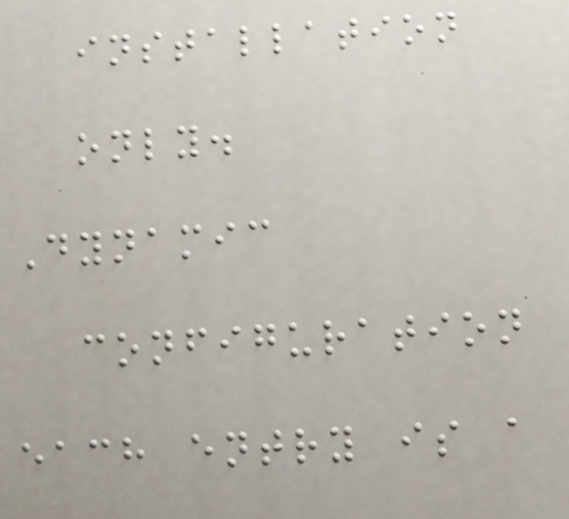installation
only.
Dynamic
configuration
each entry is a
